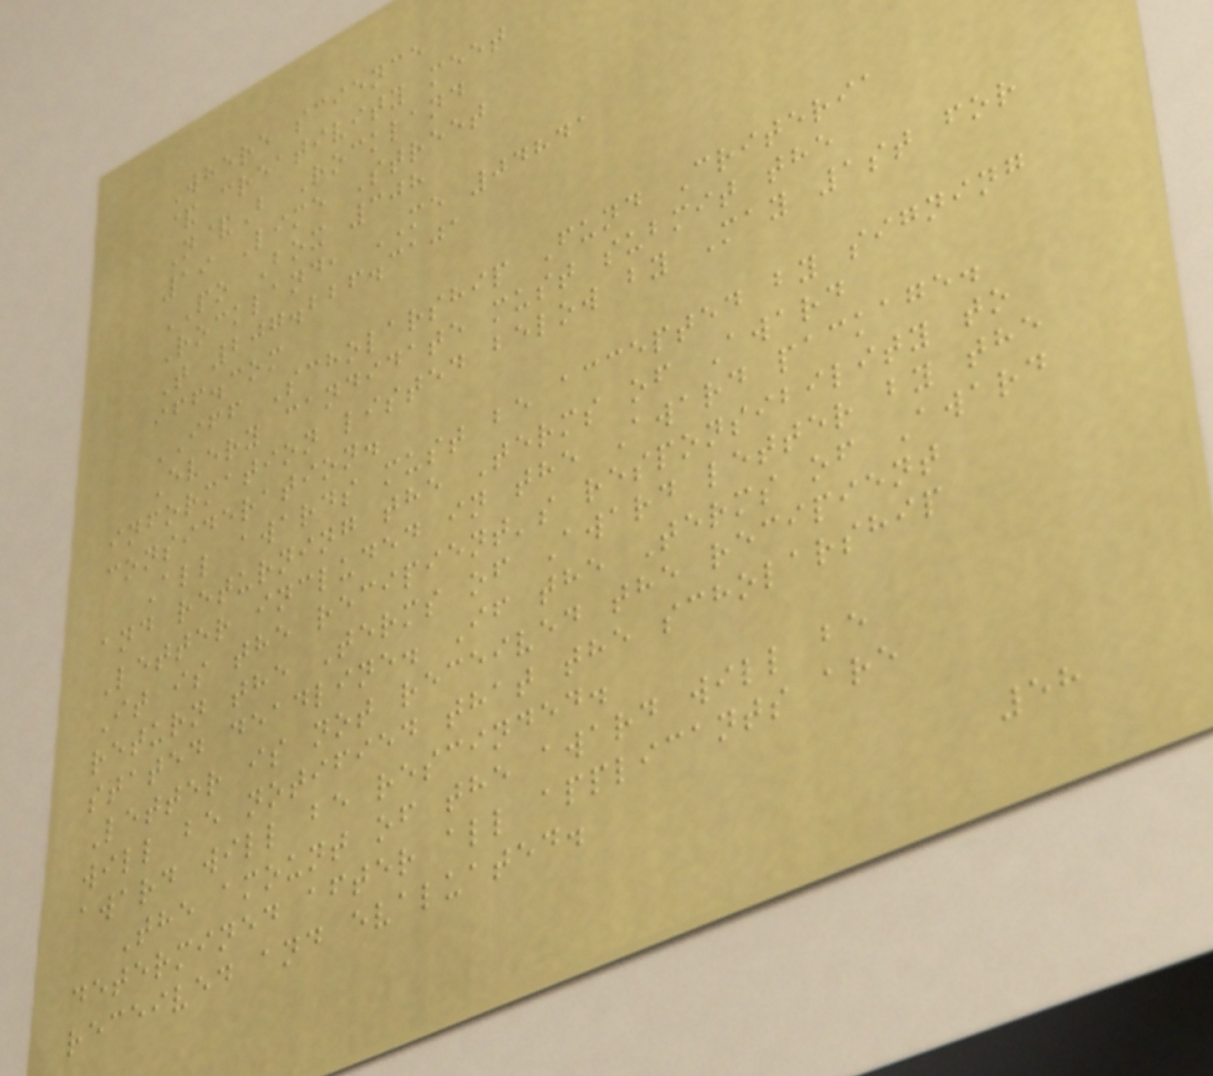Where science
& creativity meet
N&B Rockland
19 Lime Street
PO Box 308
Rockland, ME 04841
T 207.226.3101
iff.com
IFF Scholarship Fund Criteria
Every candidate must submit the
information listed below by May 1st for
consideration.
All awards must be accepted by signing
and returning the Terms of Award
Letter included in the Award package.
It is the recipient's responsibility to
return the Terms of Award letter by the
stated deadline. If the Terms of Award
Letter is not received the recipient
will be notified that the scholarship
award will be rescinded.
The amount of the award will be
determined after all applicants are
received and evaluated.
58
